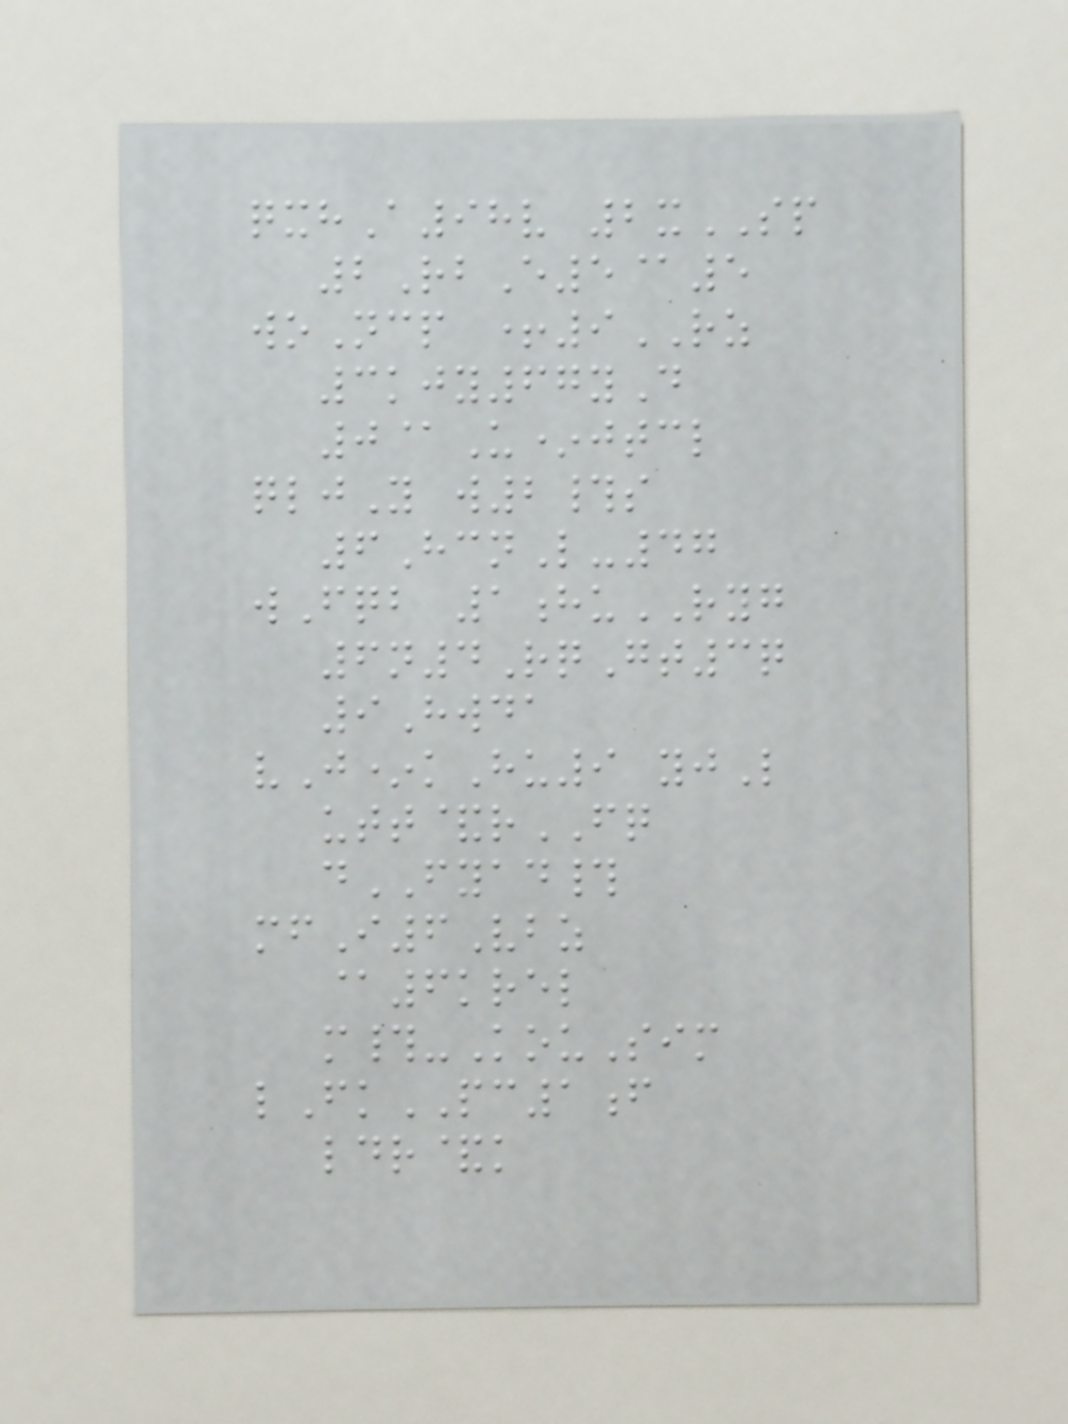qxhA98v 2xSP
2RbE5@5
woNcp +9RZ
3kjy67yD
0@U*jtcl
qljY w2#s
6HcnL-47
wFqb 1huRYG
6n4RqGt3q
9Hwda
vJ*kHu9 yjL
utt&rFQ
dFYAD#
mfI6Vbz
@6krel
m#-KouSim
lFkPC1f
ldr&k
